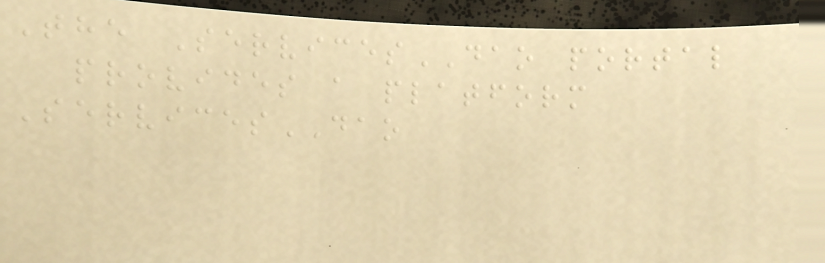The ServicesDAO portal
provides a platform
ServicesDAO
